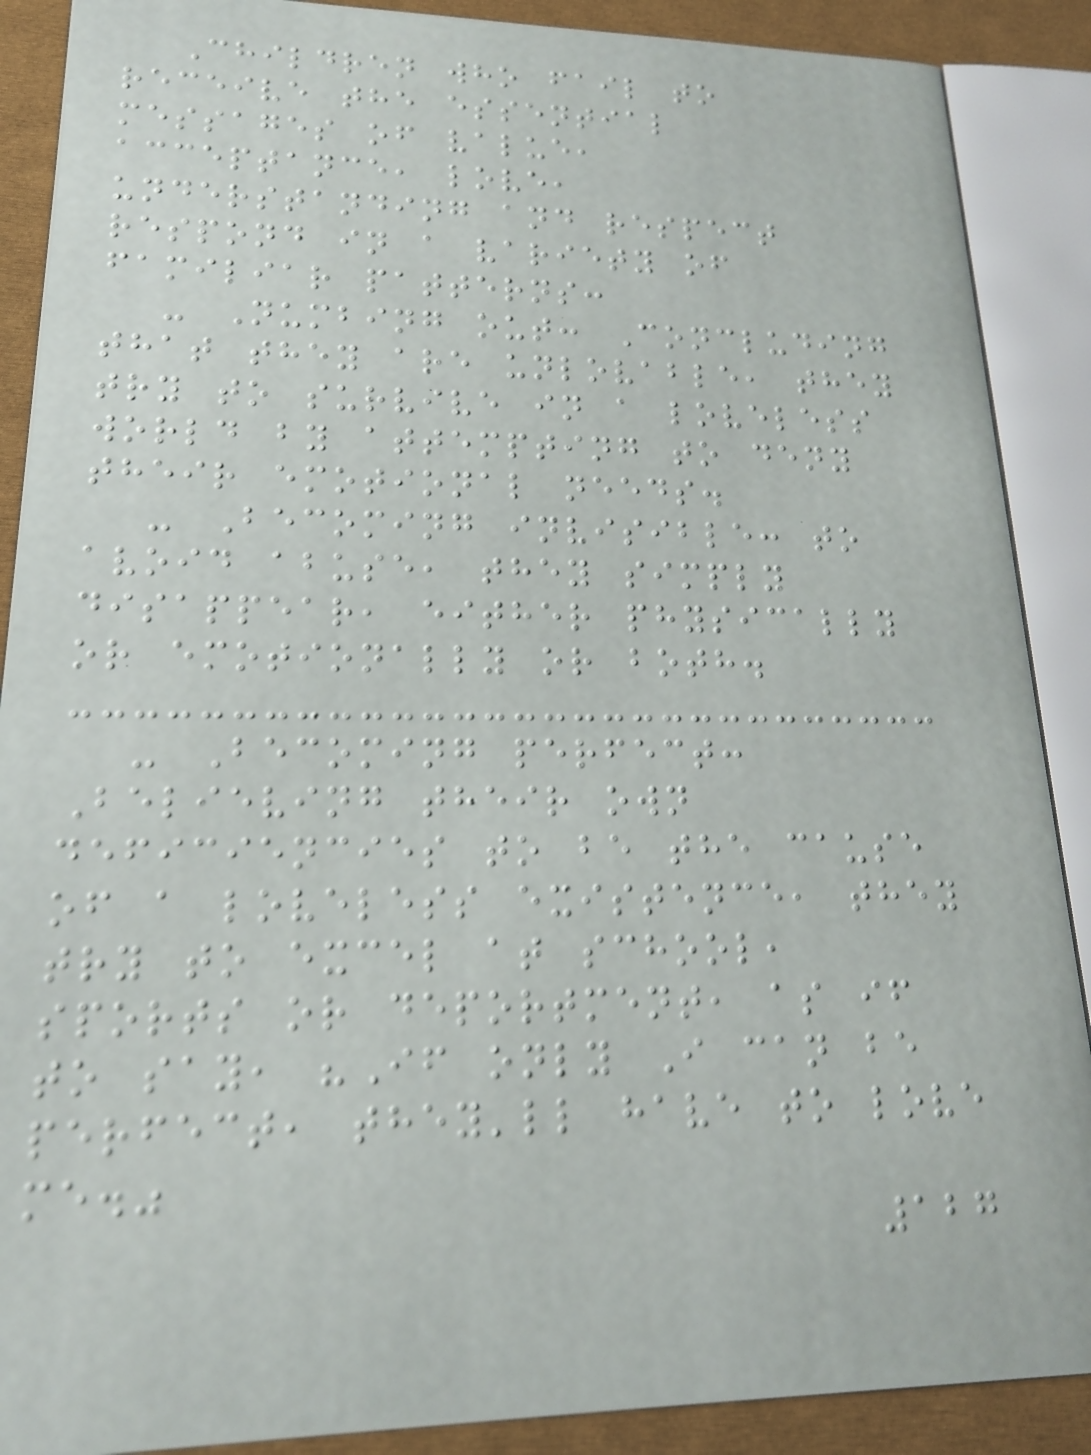Children who fail to
receive the essential
messages of value,
acceptance, love,
understanding and respect
respond in a variety of
familiar patterns:
- Numbing out: Concluding
that they are unlovable, they
try to survive in a loveless
world by attempting to deny
their emotional needs.
- Becoming invisible: to
avoid abuse, they simply
disappear, either physically
or emotionally or both.
- Becoming perfect:
Believing their own
deficiencies to be the cause
of a loveless existence, they
try to excel at school,
sports or deportment, as if
to say, "If only I can be
perfect, they'll have to love
me."
127
